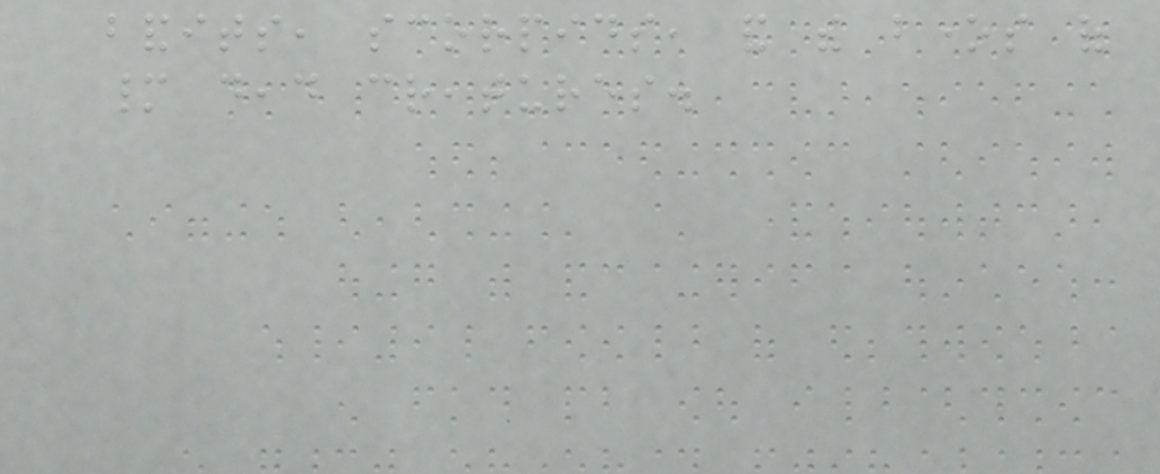bandits, scorpids, and the bones of
many dead creatures.
